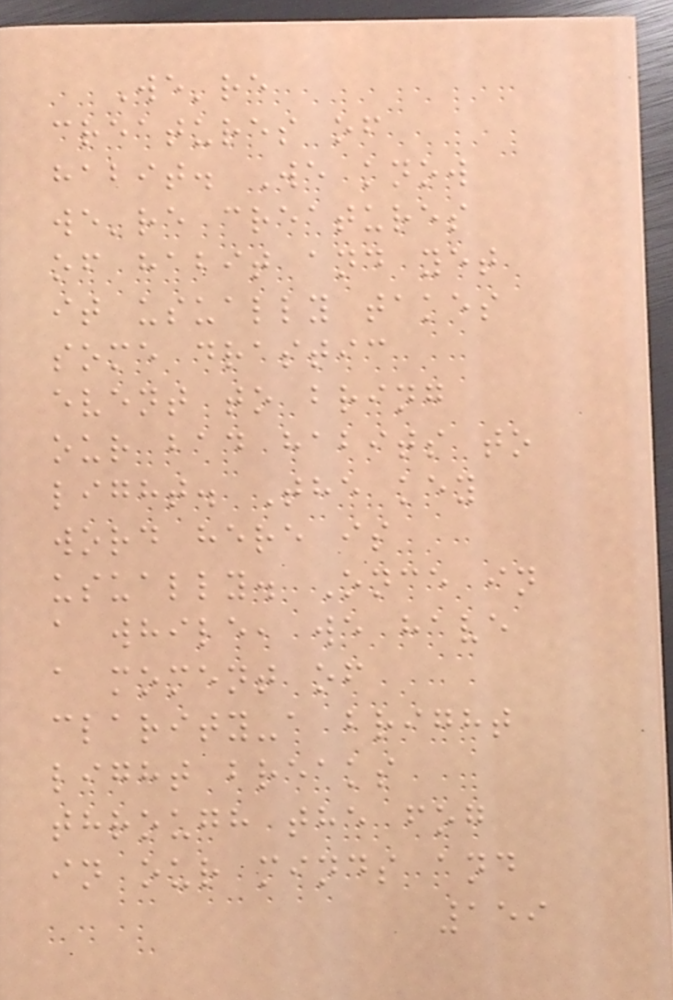We're
creatures of
habit. We know
we're creatures
of habit and yet
it usually takes
some drastic
event to bring
our bad habits to
light. The key
word here is
usually. Once in
a while, we have
a moment of
clarity-a bright
light breaks
through the fog
in our minds and
159
